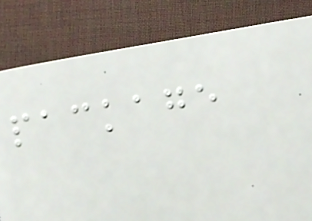package
